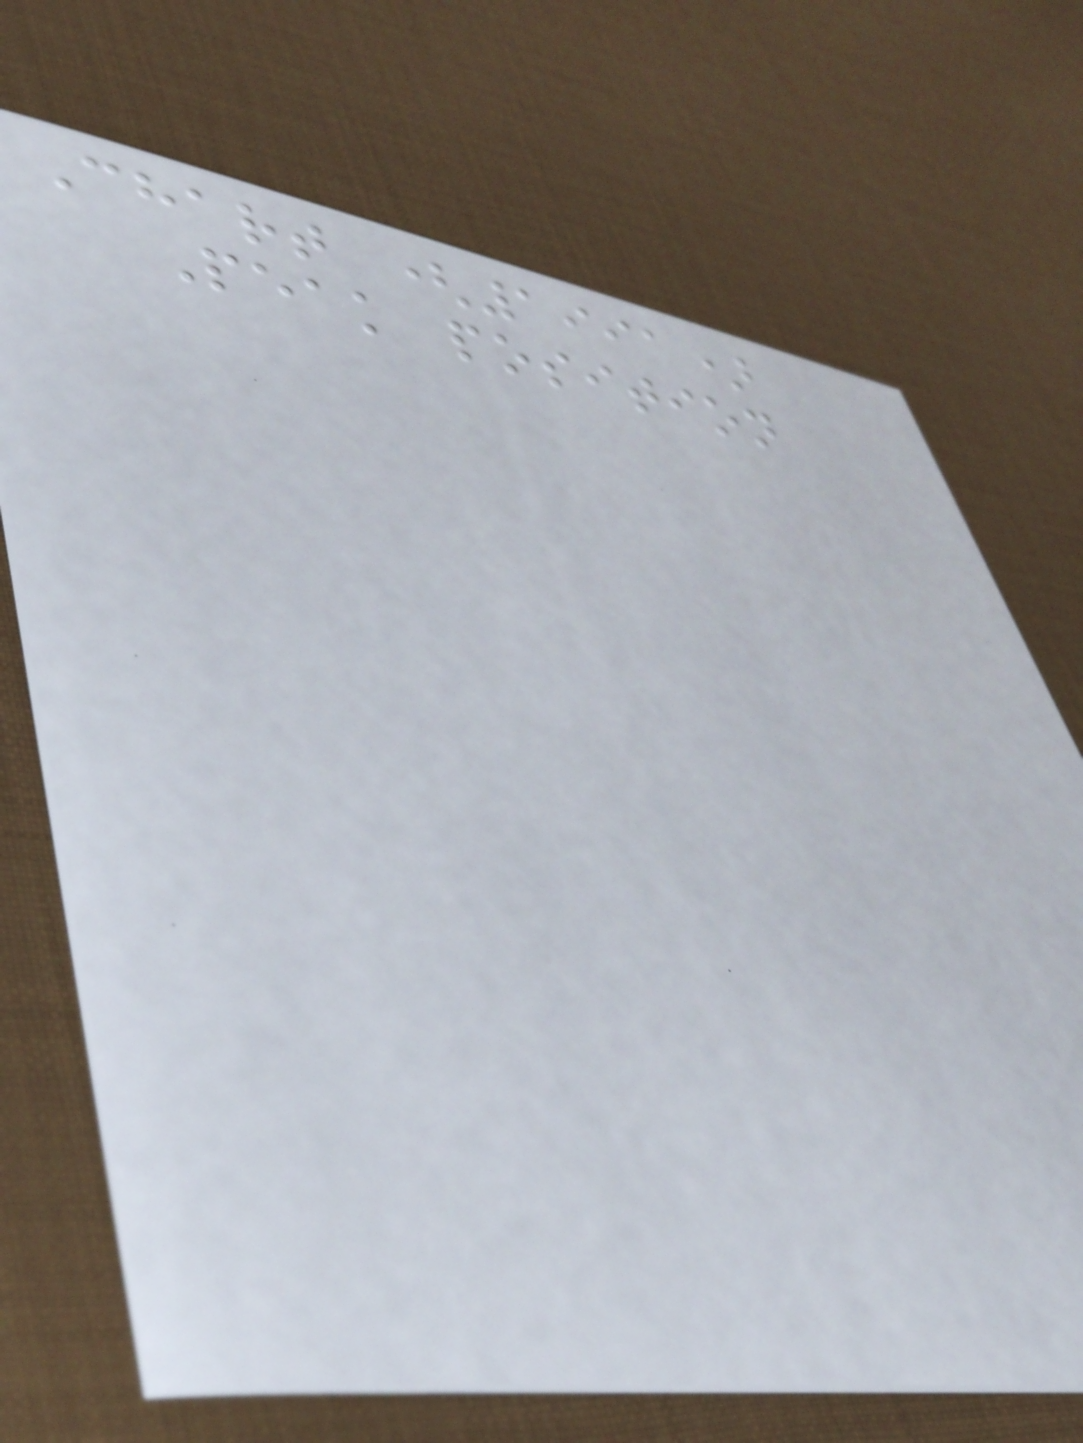Chart (1991)
Peak position
